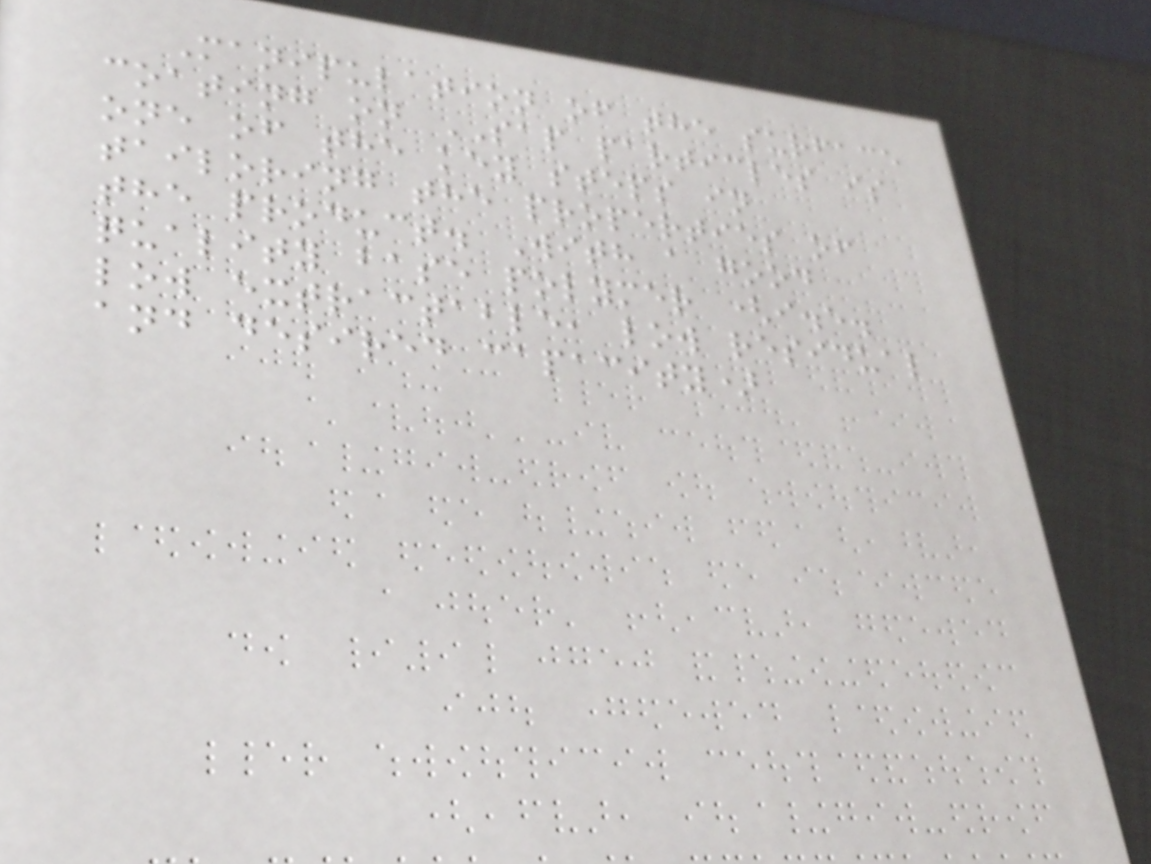Manipulation of the surface
coating on SAP particles is
one of the key steps in
tailoring the properties of
the product. With a good
quality base polymer (i.e.
low extractable, low residual
and desired capacity)
